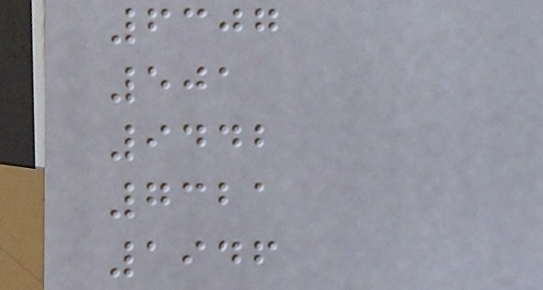6307
501
9442
7321
1946
